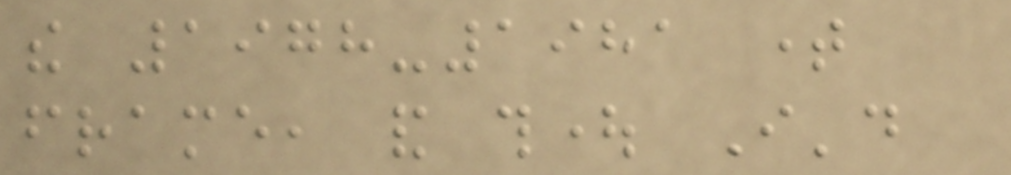the 1978-1981 time
frame, and thought I'd
